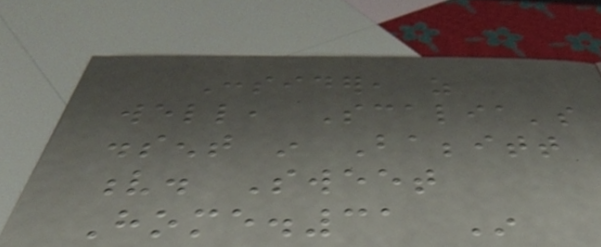Consider, as
well, Scalia's
dissent in Babbitt
v. Sweet
Home.31 In
